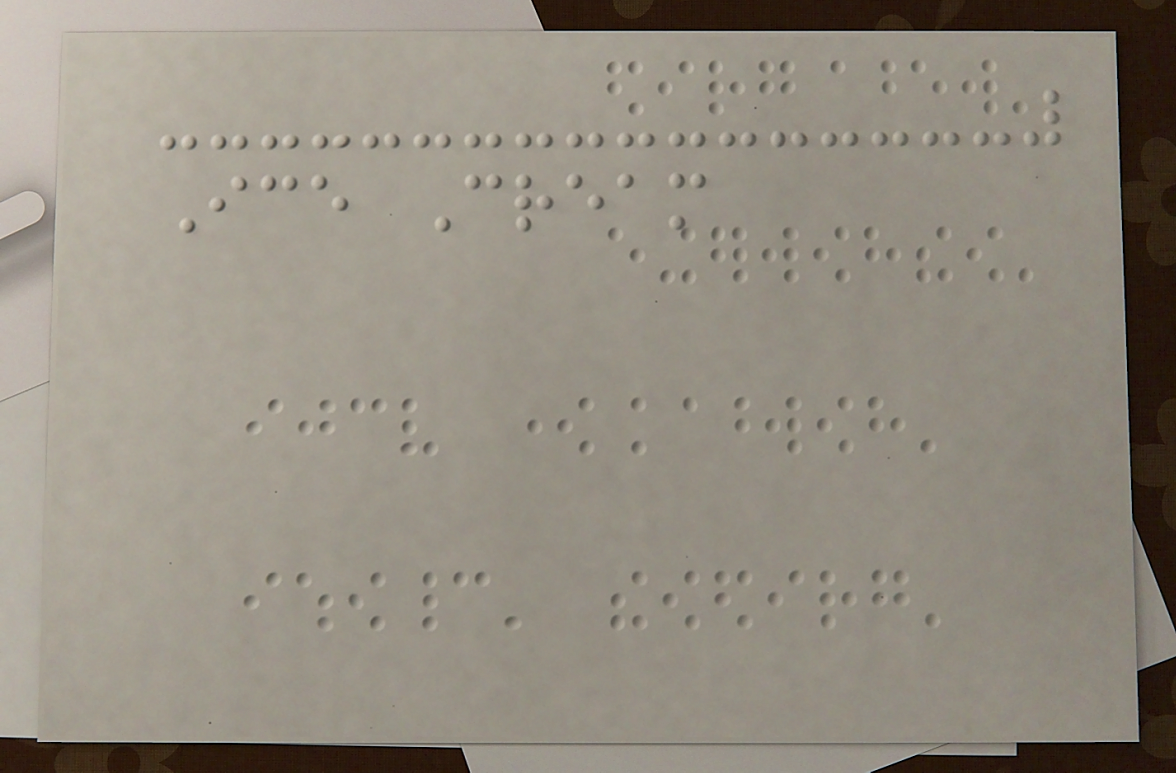Ice Cream
